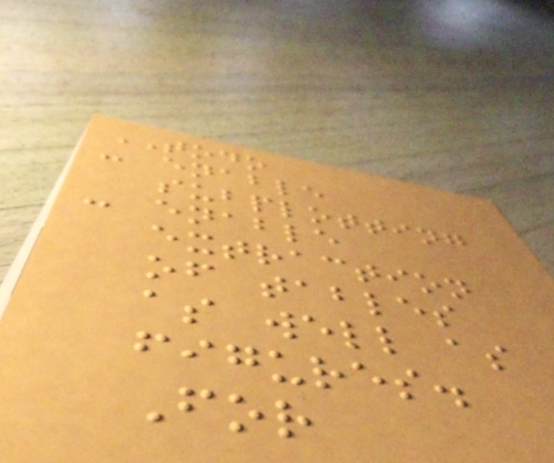TODO
- enable
subplotting
- enable
extraction
of tables
as well as
figures.
For
